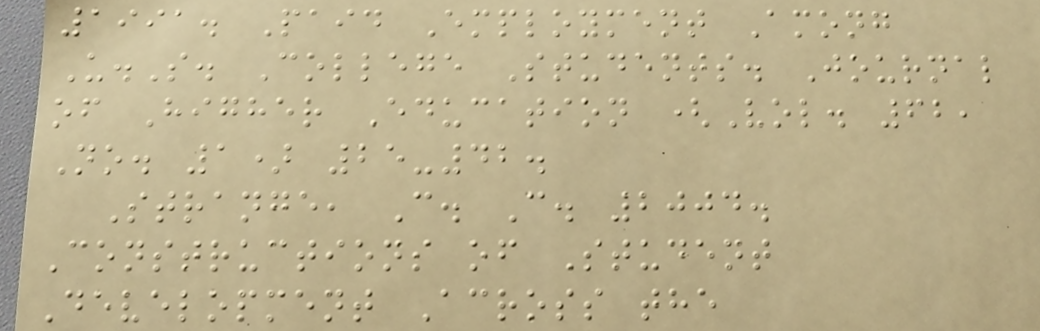1991. Paid Employment Among
U.S. College Students. Journal
of Higher Education (Vol. 62,
No. 1) 25-42.
Strange, C. C. 2004.
Constructions of Student
Development Across the
